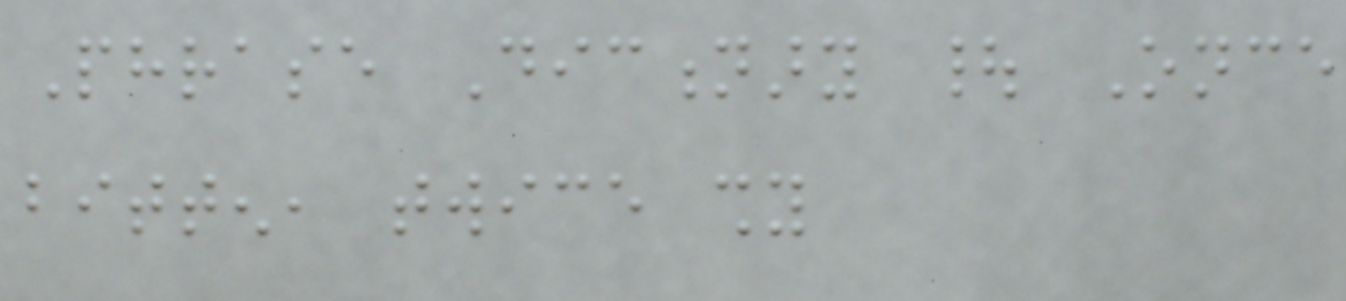Phrase Dictionary | Once
bitten, twice shy
